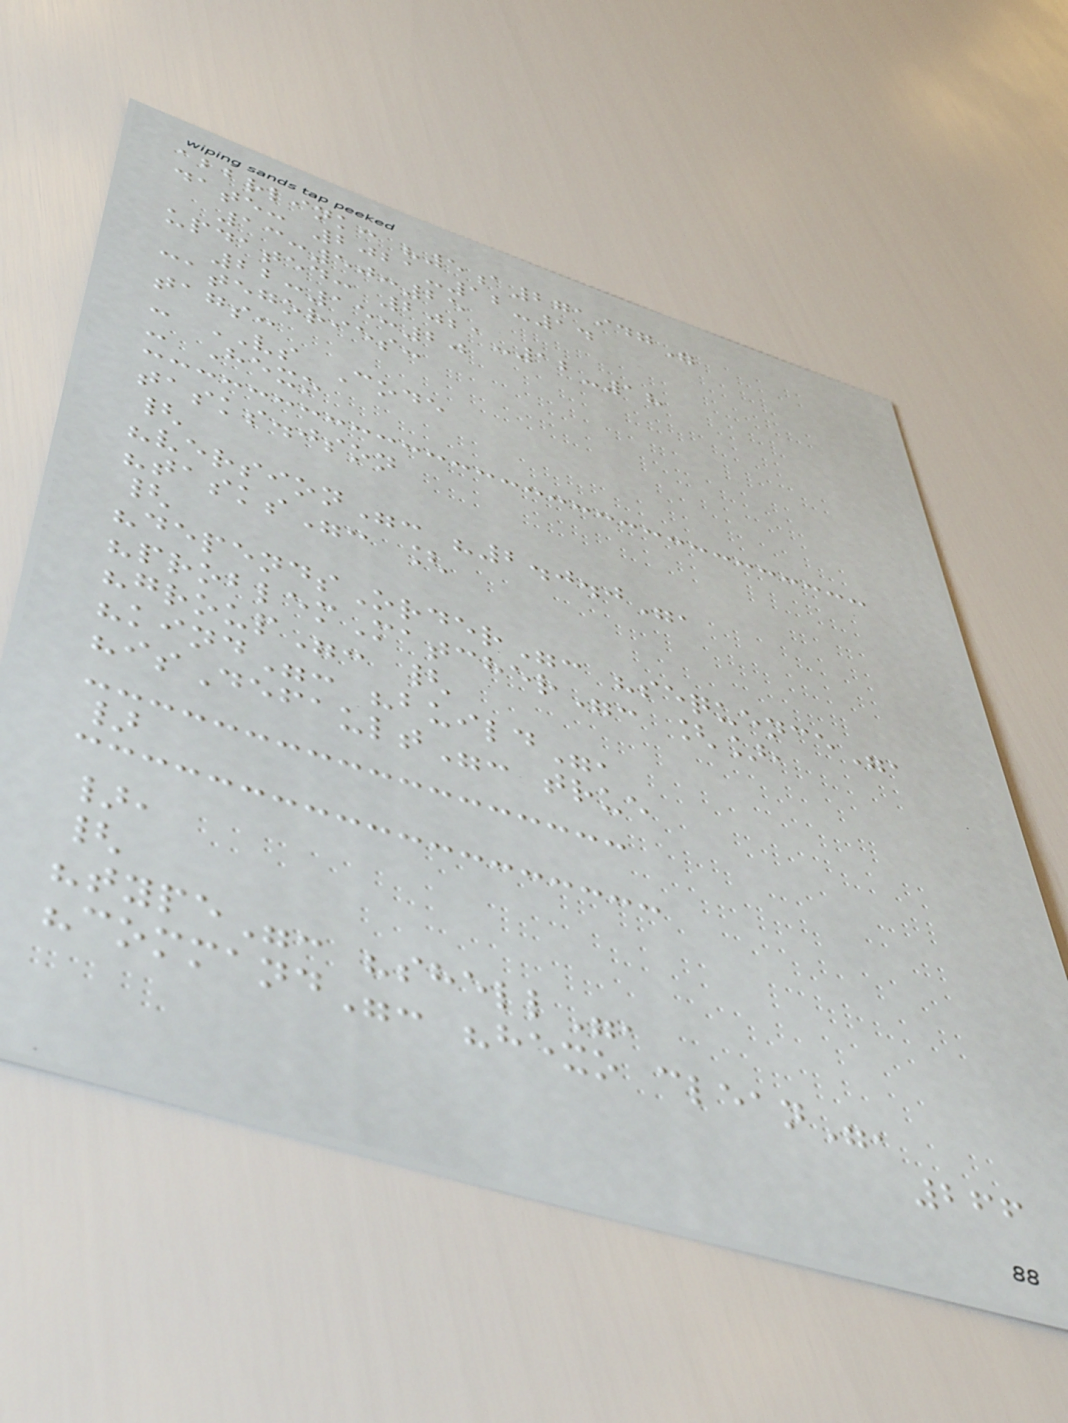abbrlink: "5a271947"
date: 2021-12-14
13:50:25
updated: 2021-12-18
22:15:20
categories:
tags:
- VS Code
- Hexo
tasks.json
{
"version": "2.0.0",
"tasks": [
{
"dependsOrder": "sequence",
"problemMatcher": [],
"group": {
"kind": "build",
"isDefault": true
}
},
{
"type": "shell",
"command": "hexo clean",
266
